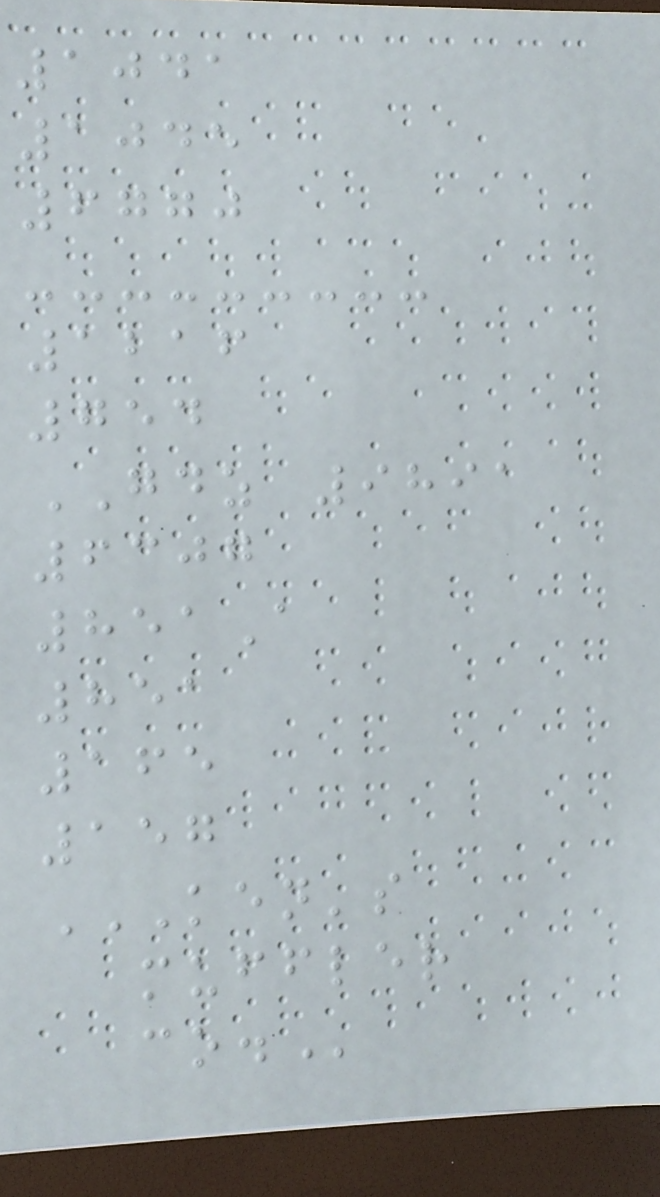1041
1045
6770
1216
754
GDZ 9891
6307
851A
851
165
157
KEN'S
MUFFLER
CO.
